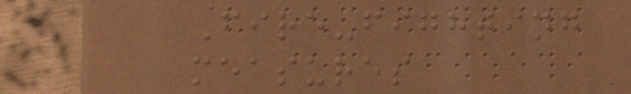Fire-fighting
measures
